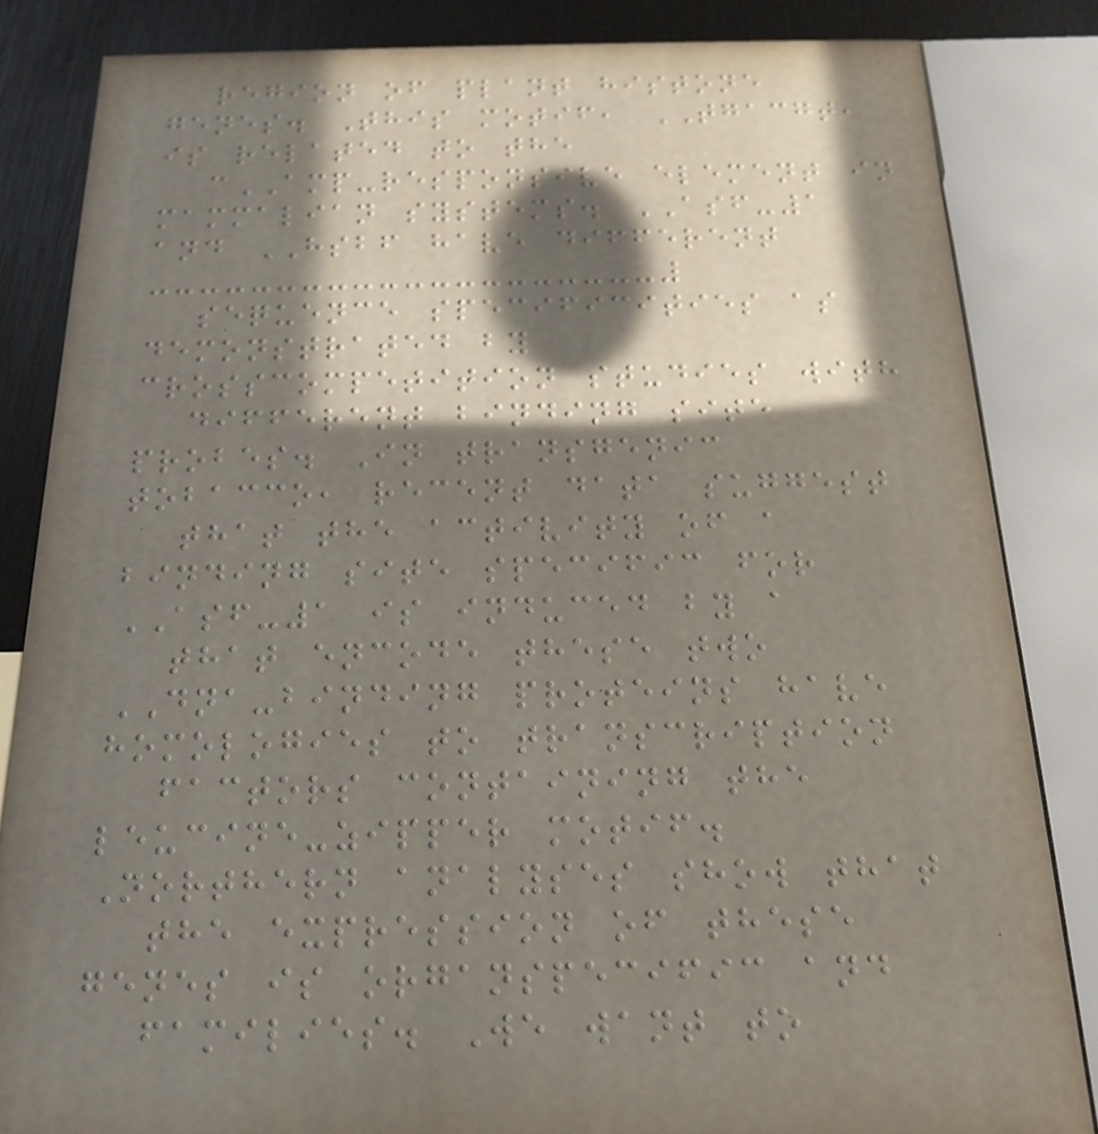region of plant histone
genes. This motif, TGACGT,
is related to the
cAMP-responsive element in
mammalian systems. ASF-1
and HSBF have different
sequence specificities as
demonstrated by
crosscompetition studies with
different binding site
probes. In transgenic
tobacco, recent data suggest
that the activity of a
binding site specific for
ASF-1 is induced by a
that encode these two
DNA-binding proteins have
homologies to transcription
factors containing the
leucine-zipper motif.
Northern analyses show that
the expression of these
genes is organspecific and
families. We want to
